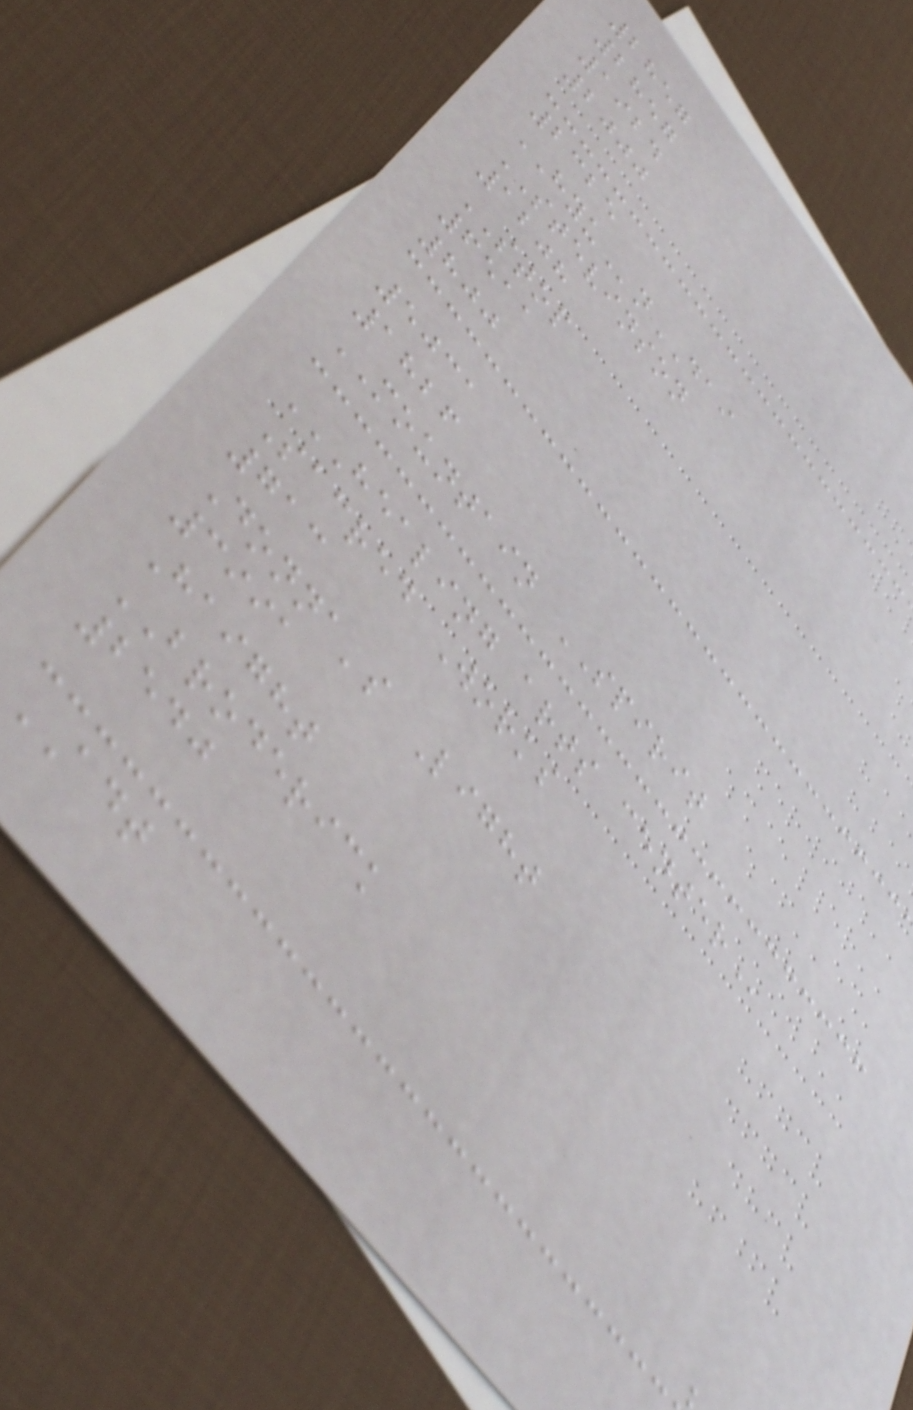2857
2857
1924
2000
2325
HYUnDAI
STEVINSON
1208
STOP
6511
800
5031
1826
MOUNTAIN SPIRIT
HEALING ARTS CENTER
Sacred Works
713
Donna's Light
3991
Haight
BRODERICK
2540
ADT
